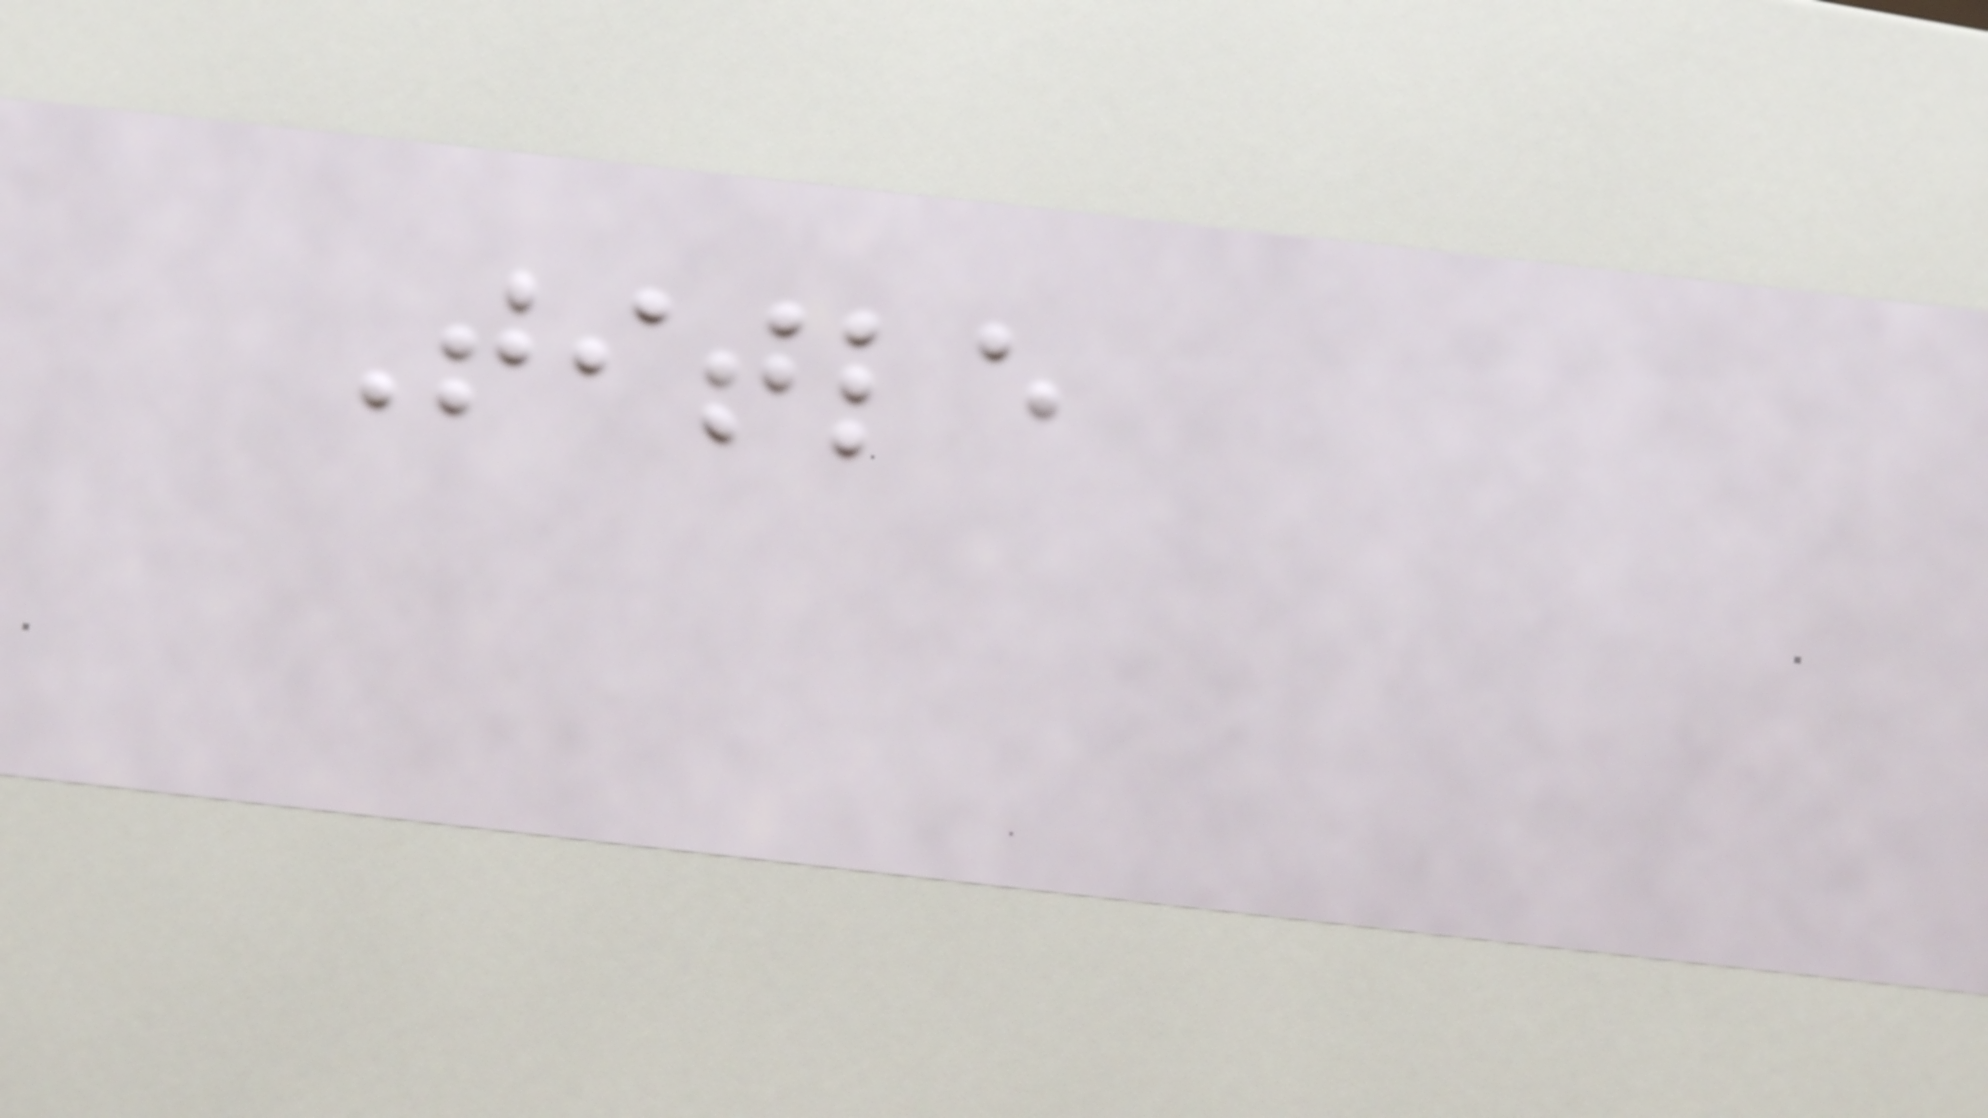Title
